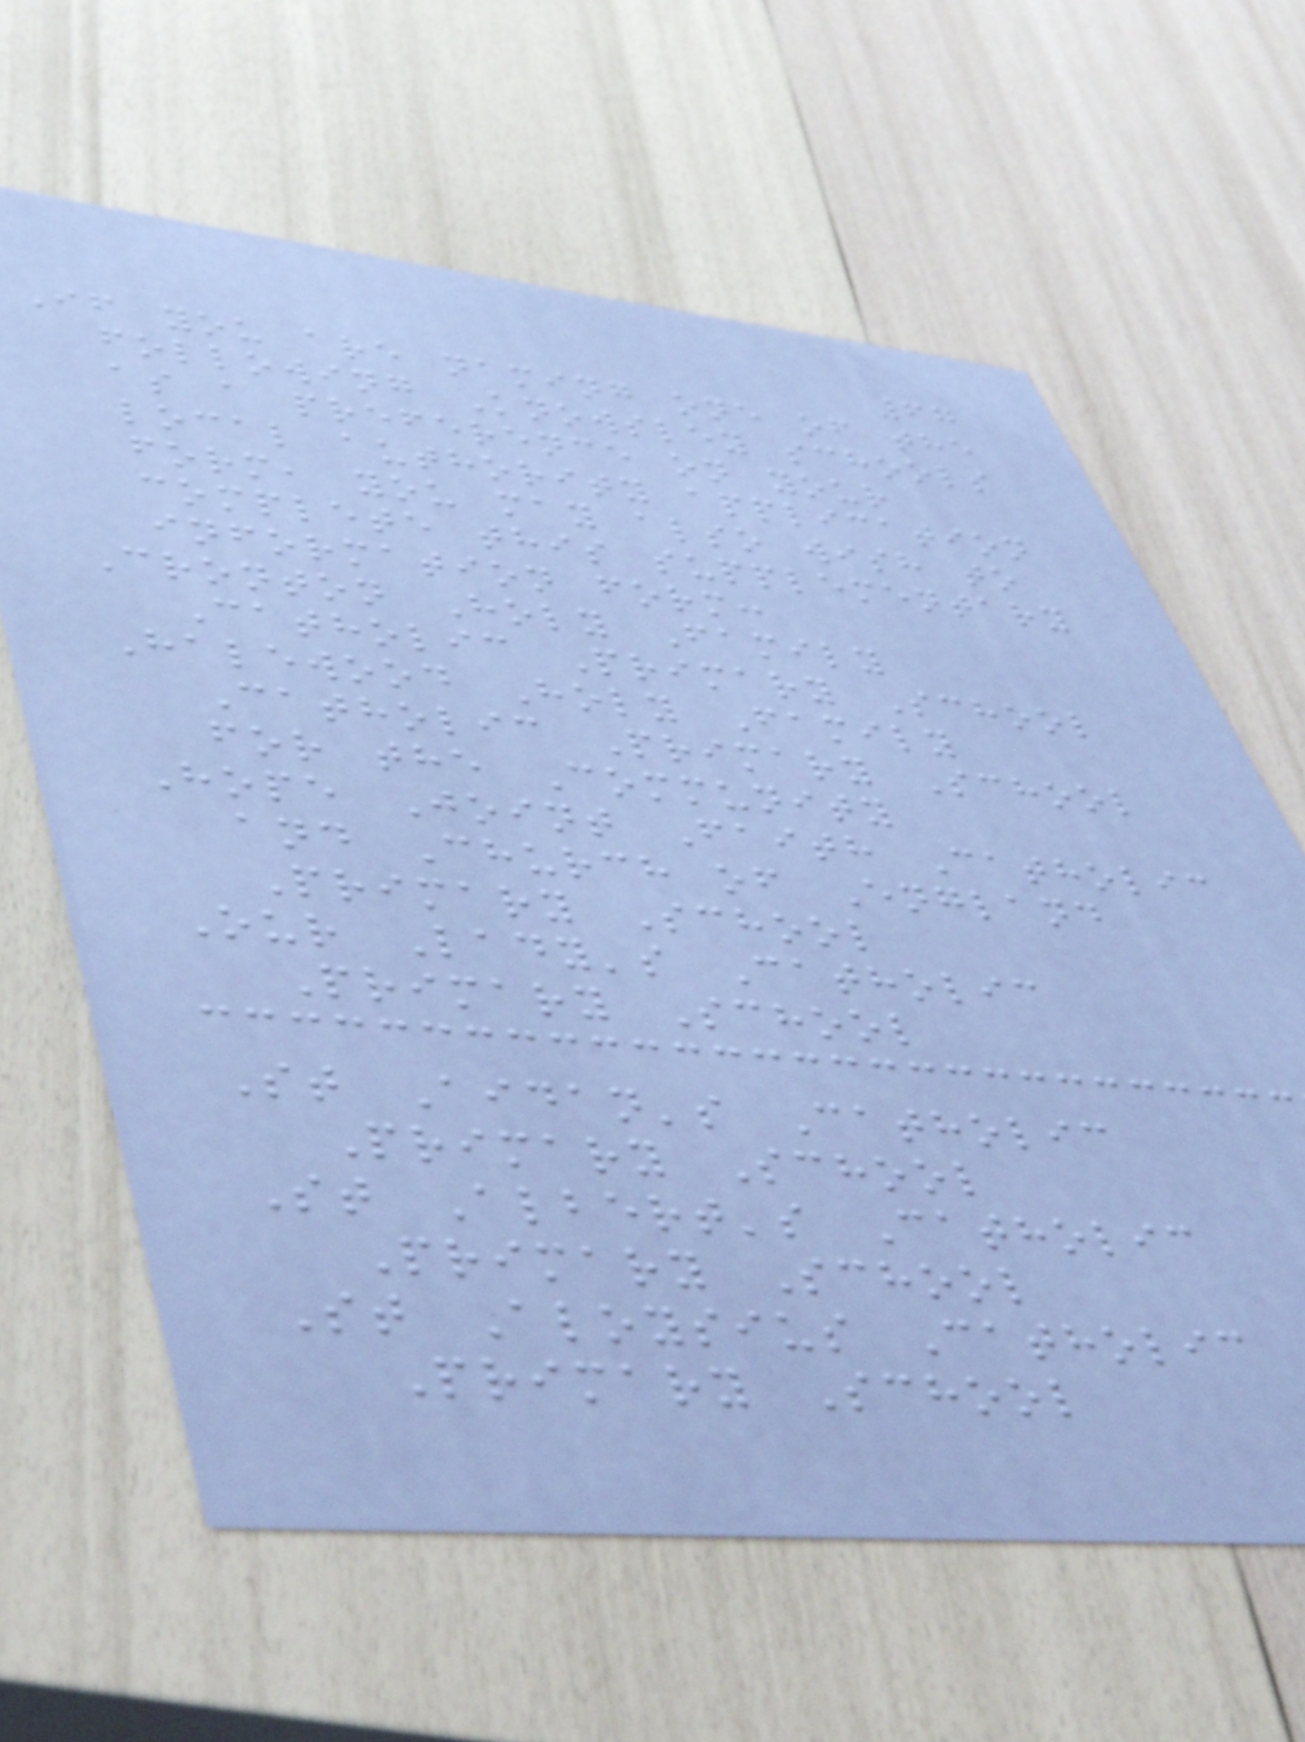67
If you are naming one of the
following Knowsley schools
as a preference on your
local authority application
form, you may also wish to
complete this supplementary
information form:
Cronton Holy Family
Catholic Primary School
Halewood Holy Family
Catholic Primary School
for the Community
Hope Joint Faith Catholic
and Church of England
Primary School
Our Lady's Catholic
Primary School
St Aidan's Catholic
Primary School
St Albert's Catholic
Primary School
St Aloysius Catholic
Primary School
